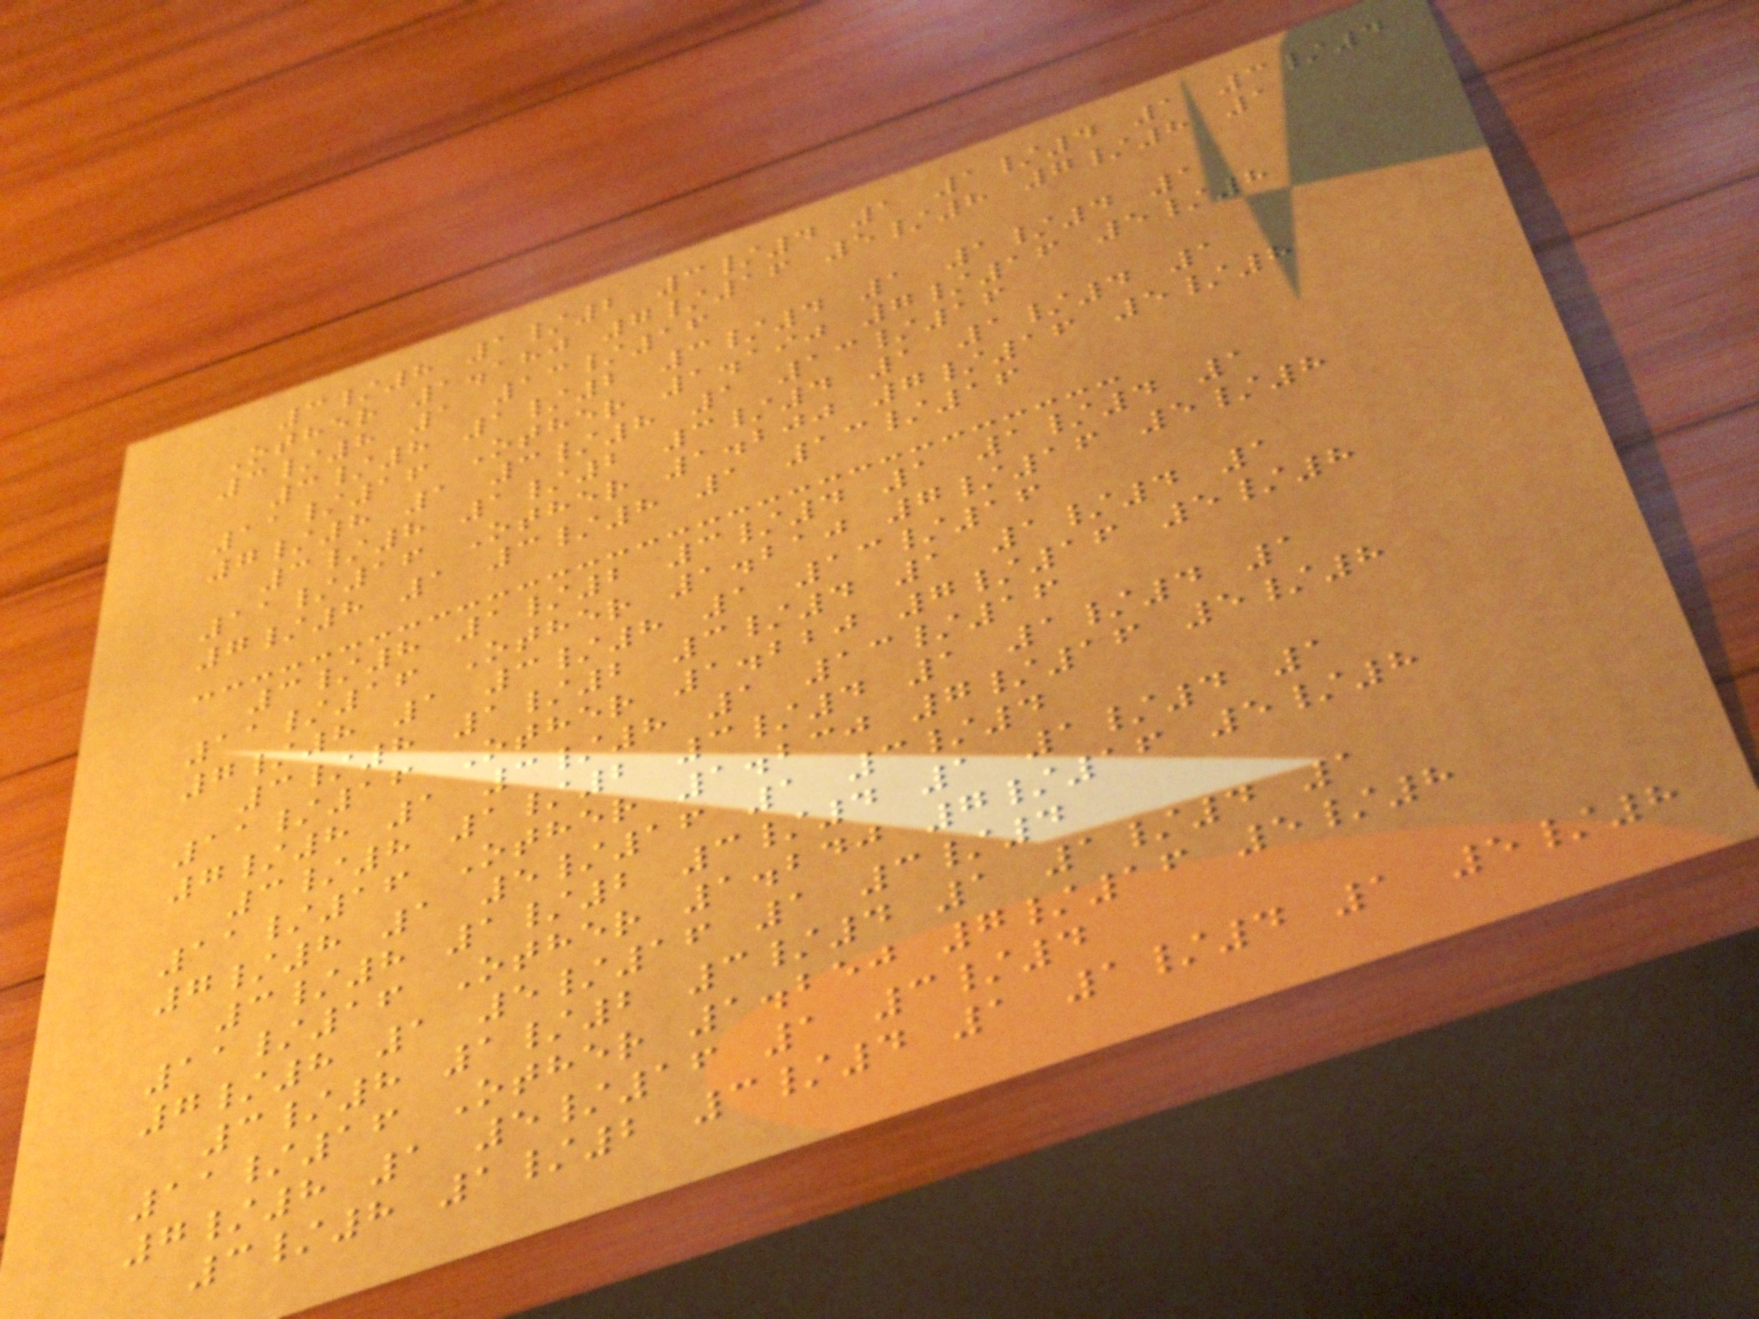3/8 1/2 3/4 1 1/4 1 3/4
Other 1.180 7/16 5/8 7/8 1
3/8 1 13/16
3/8 1/2 3/4 1 1/4 1
11/16 Other 1.190 7/16 5/8
7/8 1 3/8 1 13/16
3/8 1/2 3/4 1 1/4 1
11/16 Other 1.200 7/16 5/8
7/8 1 3/8 1 13/16
3/8 1/2 3/4 1 1/4 1
11/16 Other 1.210 7/16 5/8
7/8 1 3/8 1 13/16
3/8 1/2 3/4 1 1/4 1
11/16 Other 1.220 7/16 5/8
7/8 1 3/8 1 13/16
3/8 1/2 3/4 1 1/4 1
11/16 Other 1.230 7/16 5/8
7/8 1 5/16 1 3/4
3/8 1/2 3/4 1 1/4 1
11/16 Other 1.240 7/16 5/8
7/8 1 5/16 1 3/4
3/8 1/2 3/4 1 1/4 1
11/16 Other 1.250 7/16 5/8
7/8 1 5/16 1 3/4
3/8 1/2 3/4 1 1/4 1 5/8
